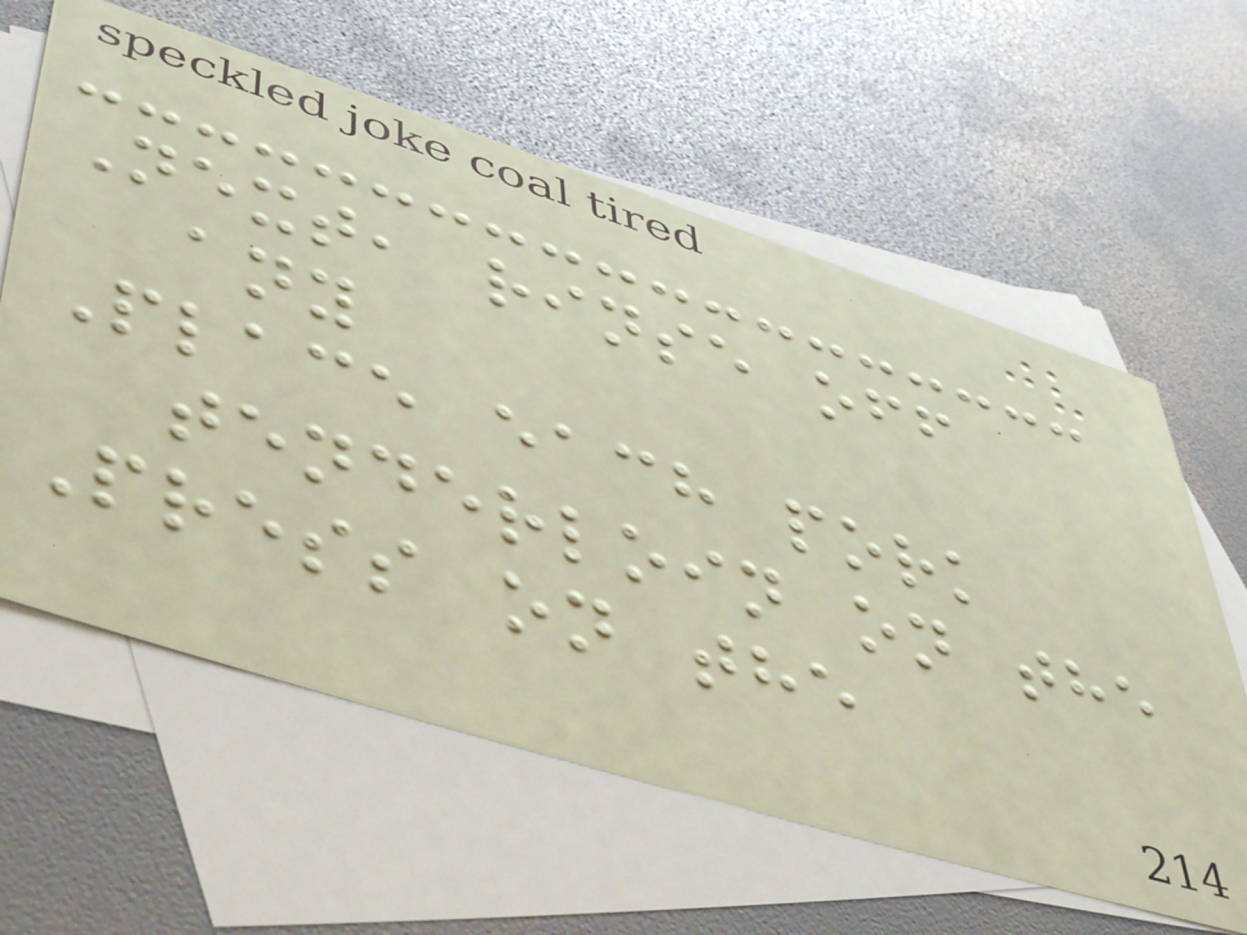Next, rinse off
any
Place each pork
tenderloin on the
Press on the
